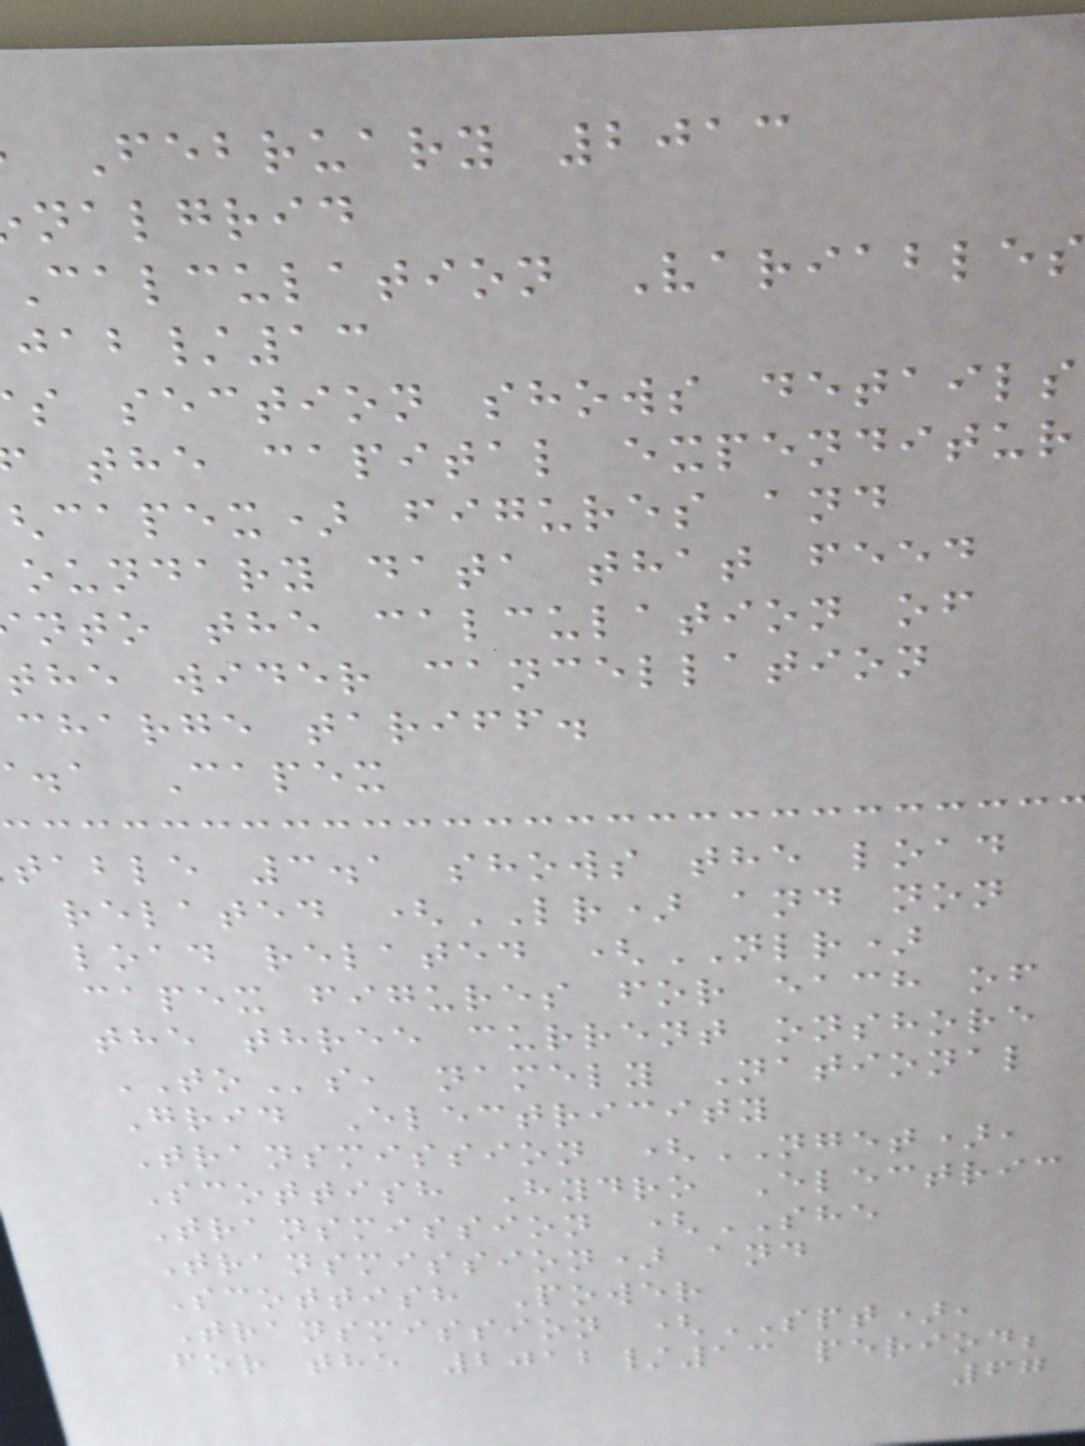February 2013
nalgrid
calculation Variables
/13
s section shows details
the capital expenditur
capex) figures and
oundary data that feed
nto the calculation of
the wider cancellation
charge tariff.
.a Capex
table 3.1 shows the load
related (LR) and non
load related (NLR)
capex figures for each of
the three current onshore
TOs, namely National
Grid Electricity
Transmission (NGET),
Scottish Hydro Electric
Transmission (SHE
Transmission) and
Scottish Power
Transmission (SPT),
for the 2012/13 period;
67
